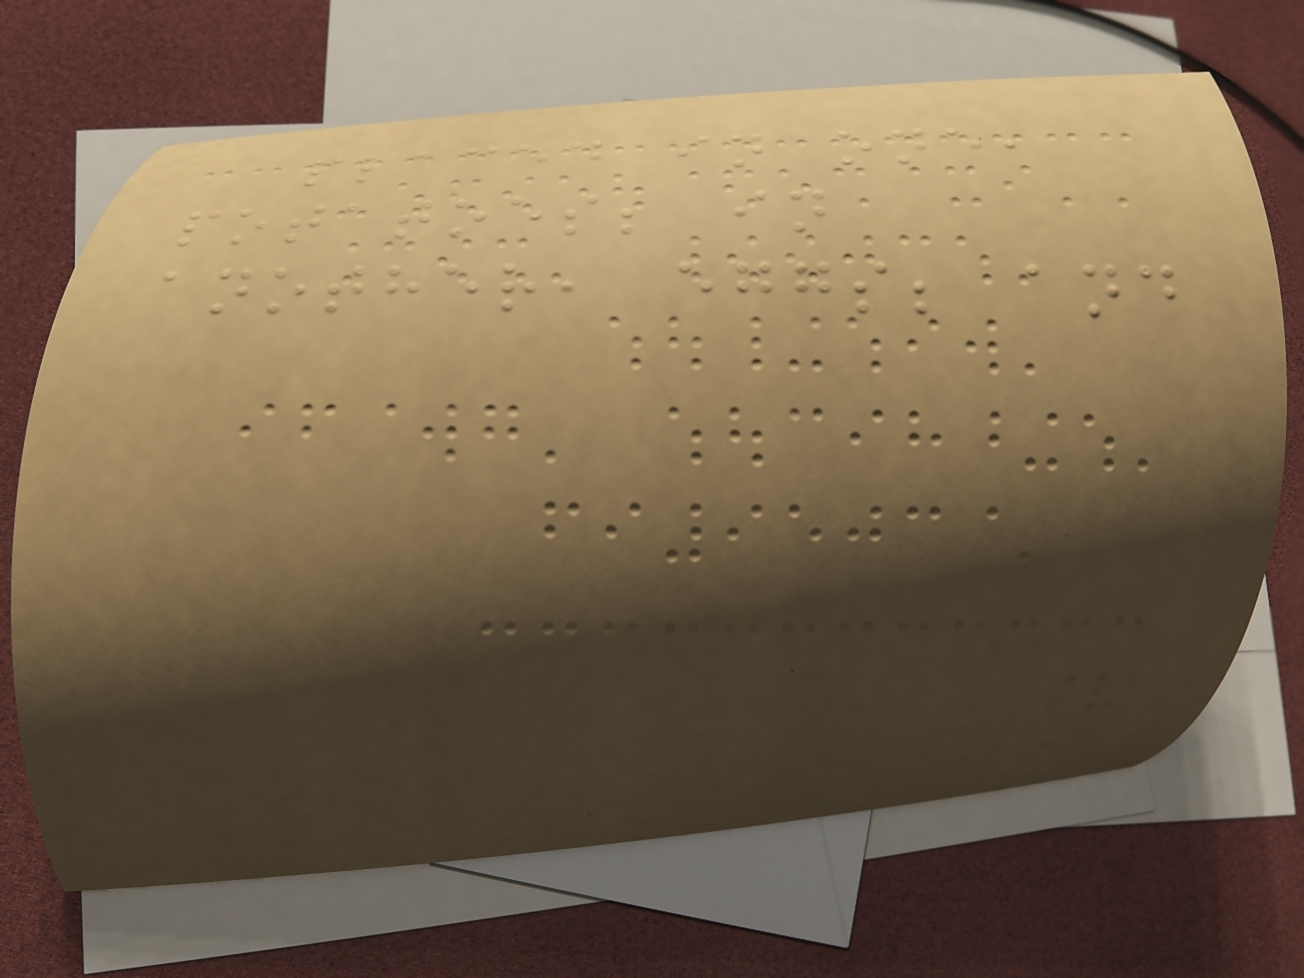placed in one,
potatoes; in
another, eggs; and
